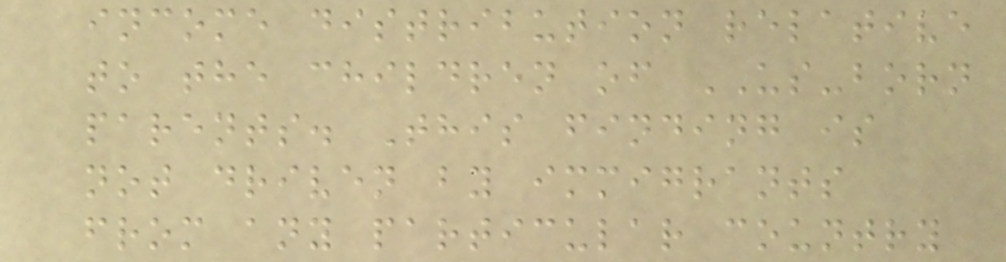income distribution relative
to the children of US-born
parents. This finding is
not driven by immigrants
from any particular country
